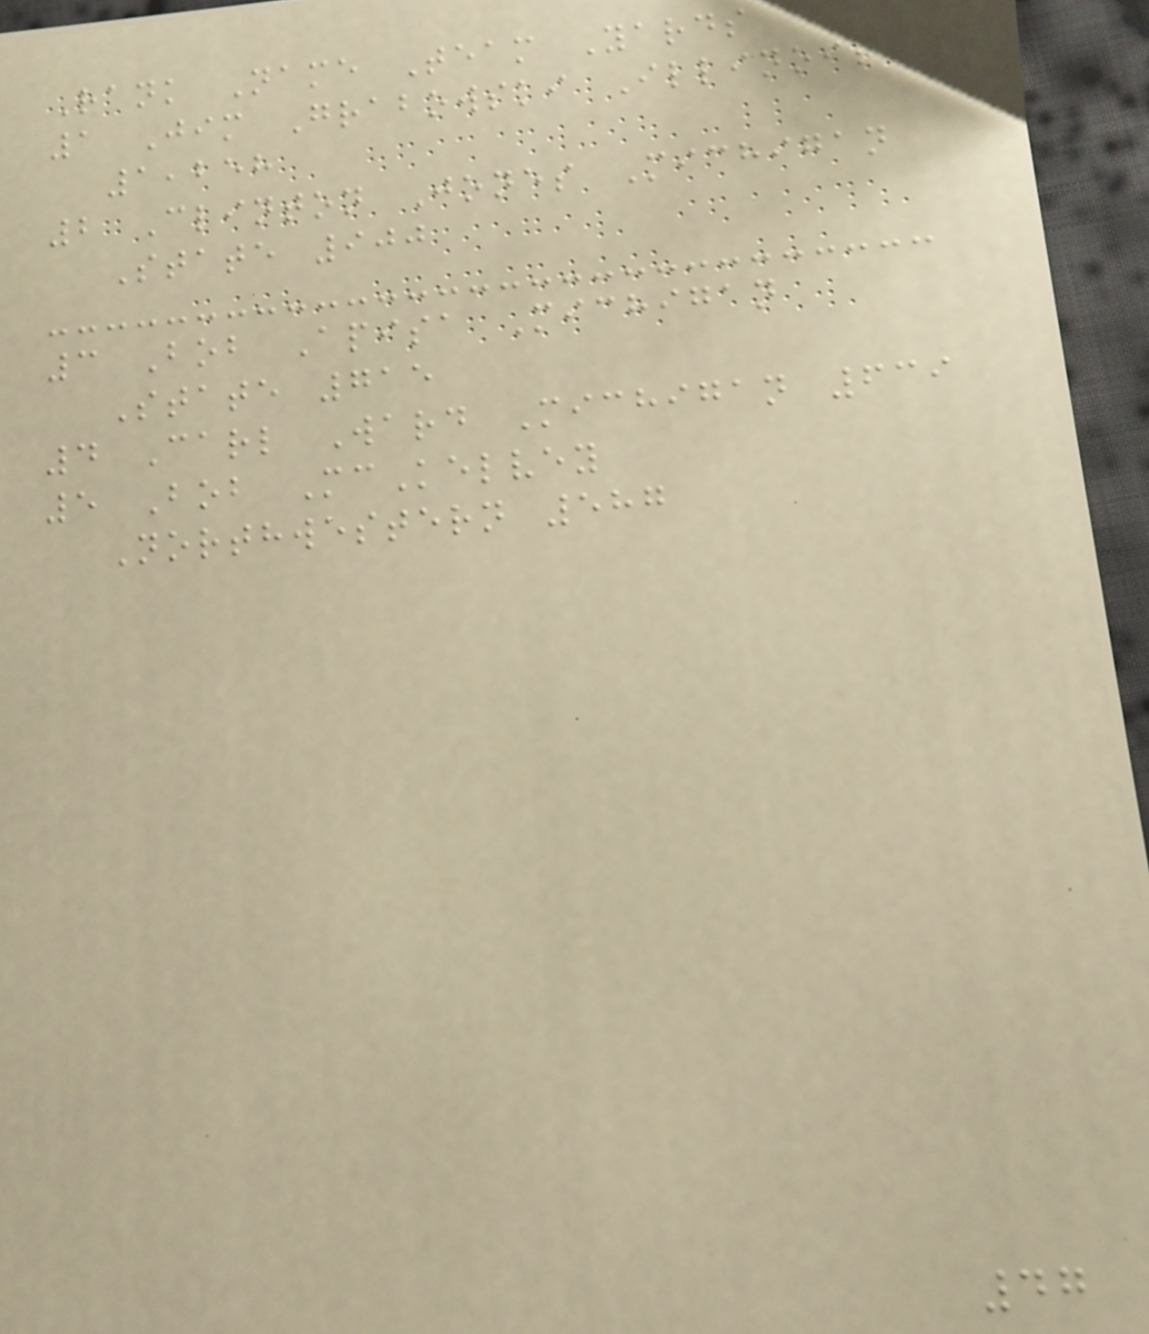Rank Name Team Yards
1 Jim Grabowski Illinois
1,258
2 Clinton Jones Michigan
State 900
3 Bob Apisa Michigan
State 715
4 Carl Ward Michigan 639
5 Bob McKelvey
Northwestern 587
47
